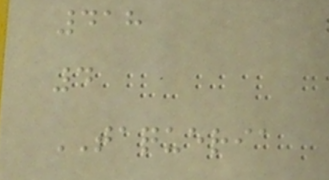418
4
TAQUERIA
